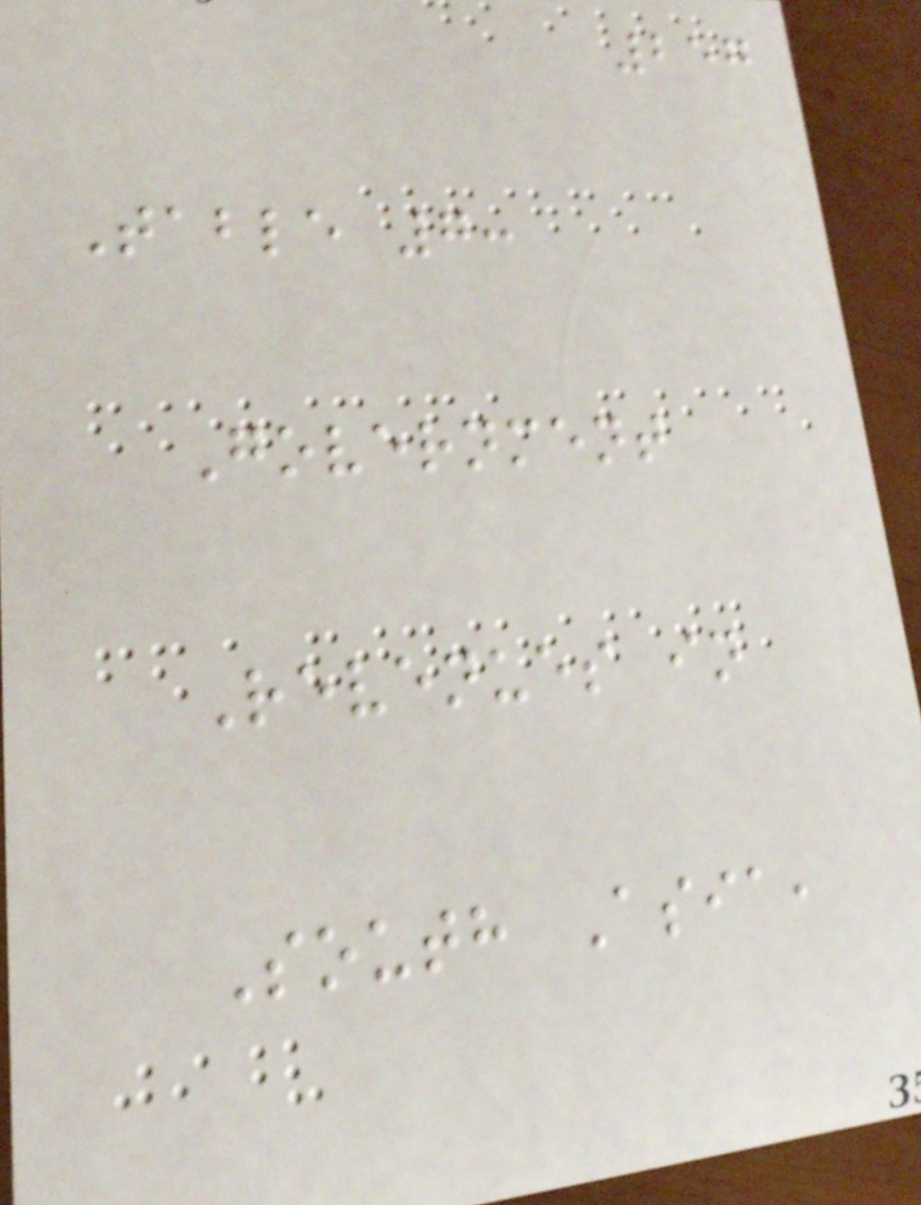257
Table 7:
Government
Revenues in
South Asia,
